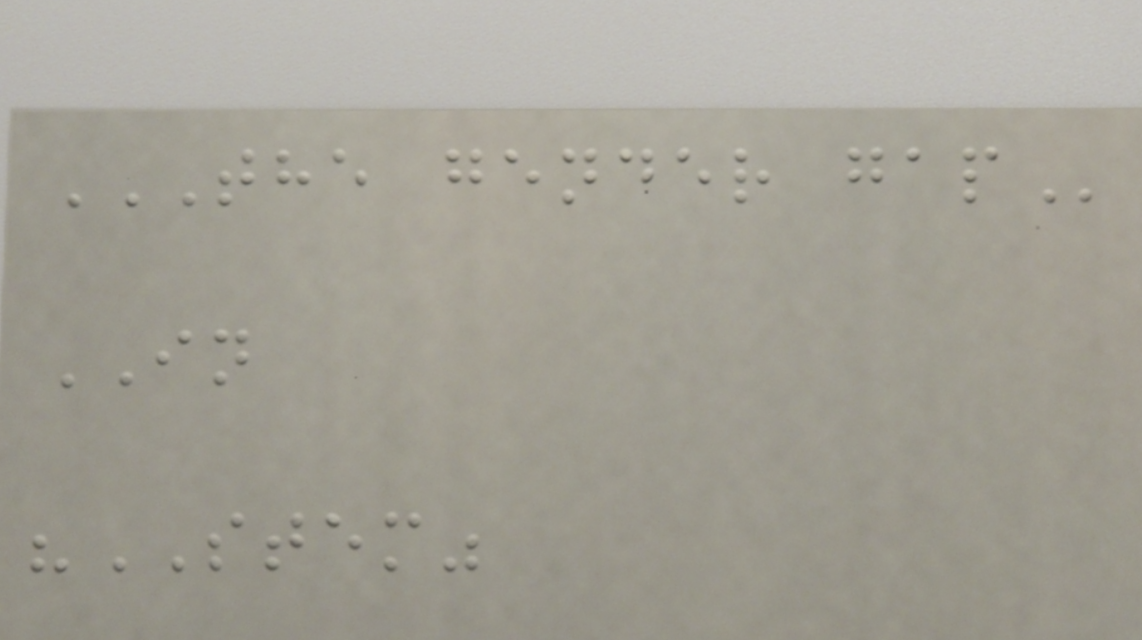THE GENDER GAP
IN
"STEM"
